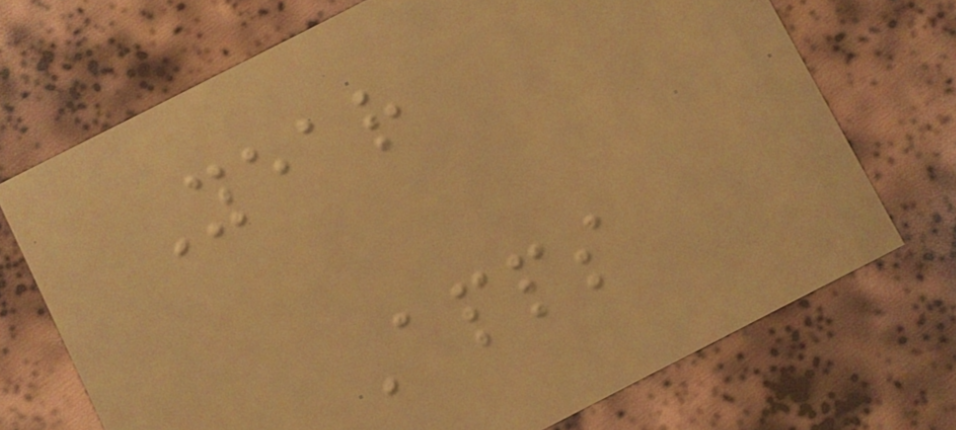Year
Apps
